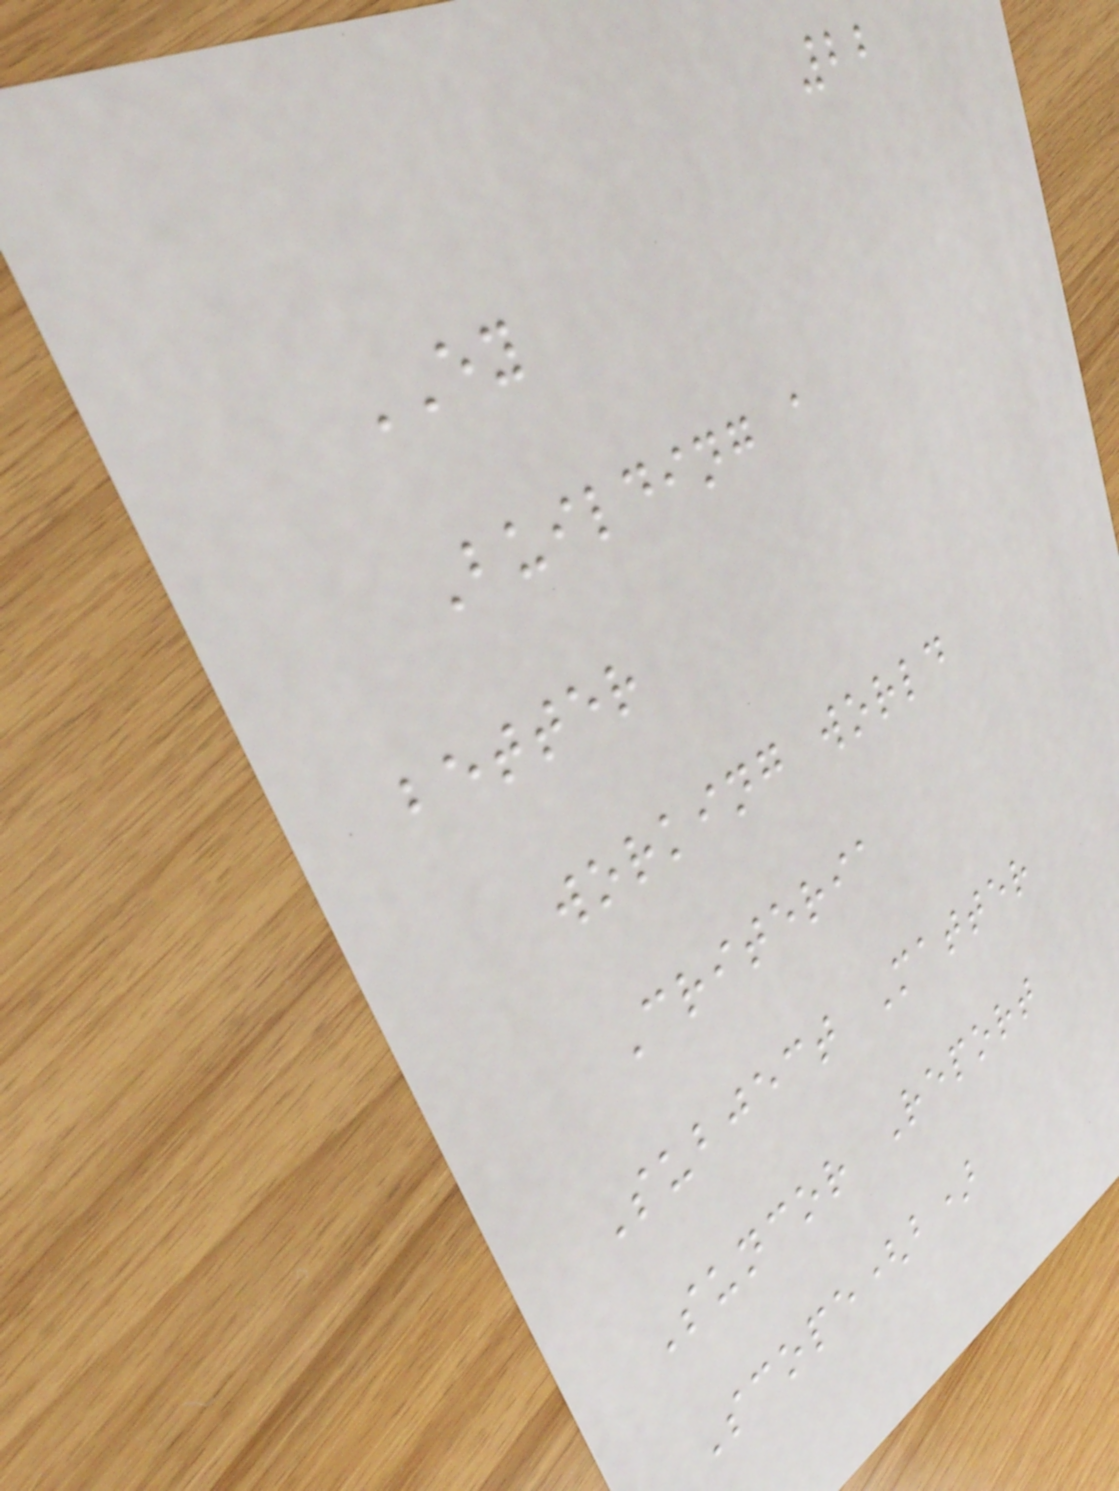22
EY
Building a
better
working world
Criteria
Subject Matter
Suncor Report
Scope(b)
